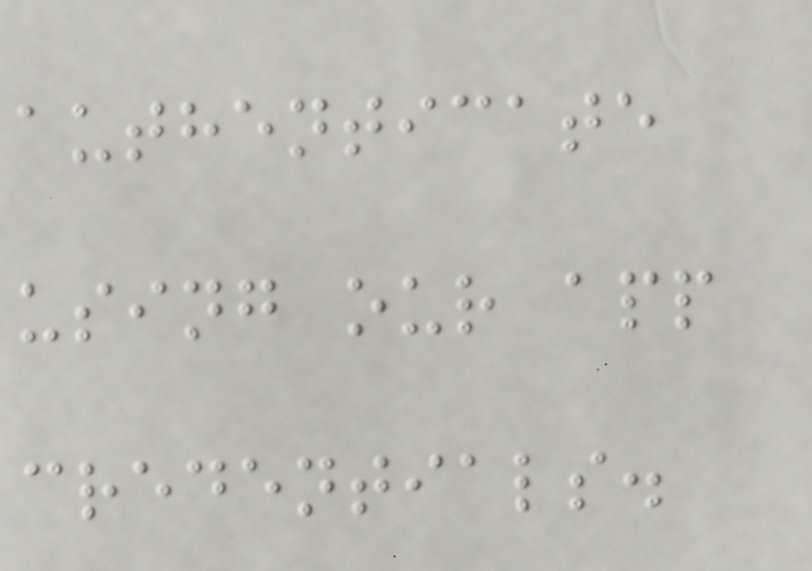authenticate
using our app
credentials.
